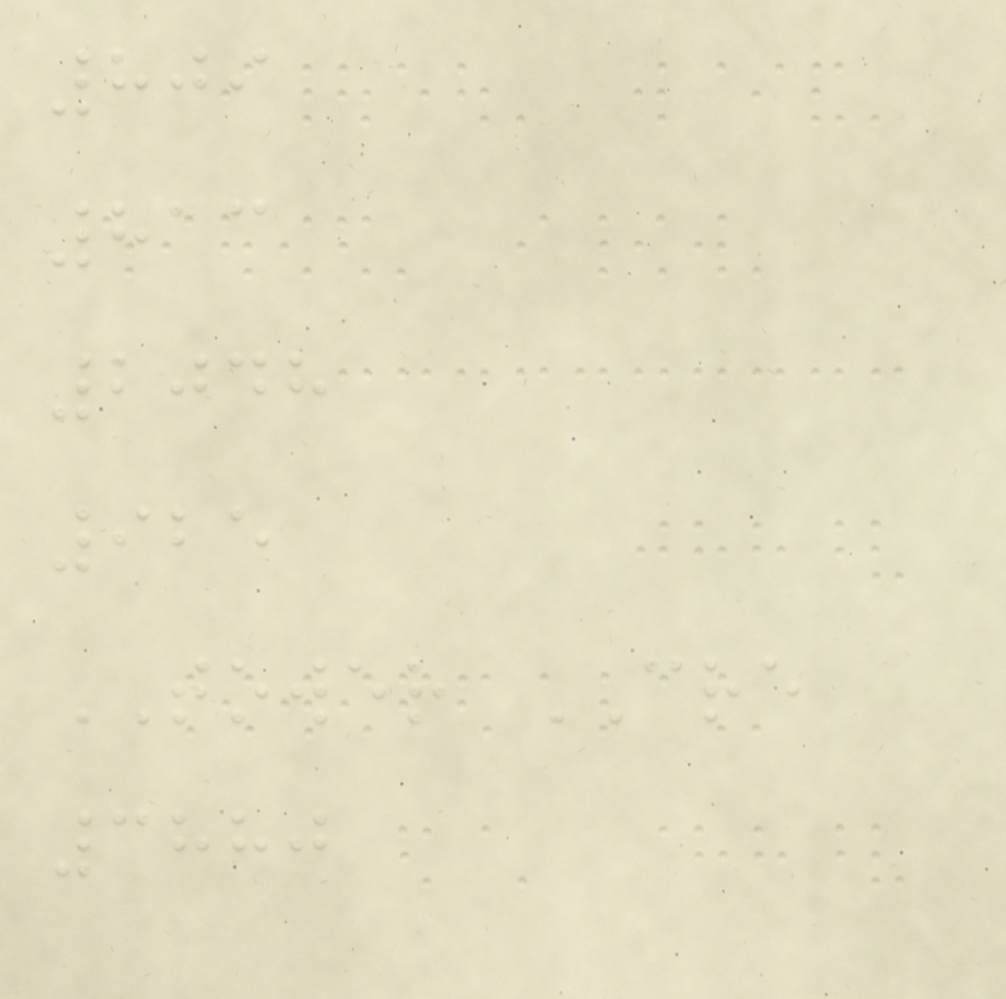809
813
2048
925
TOWER CRE
3880
